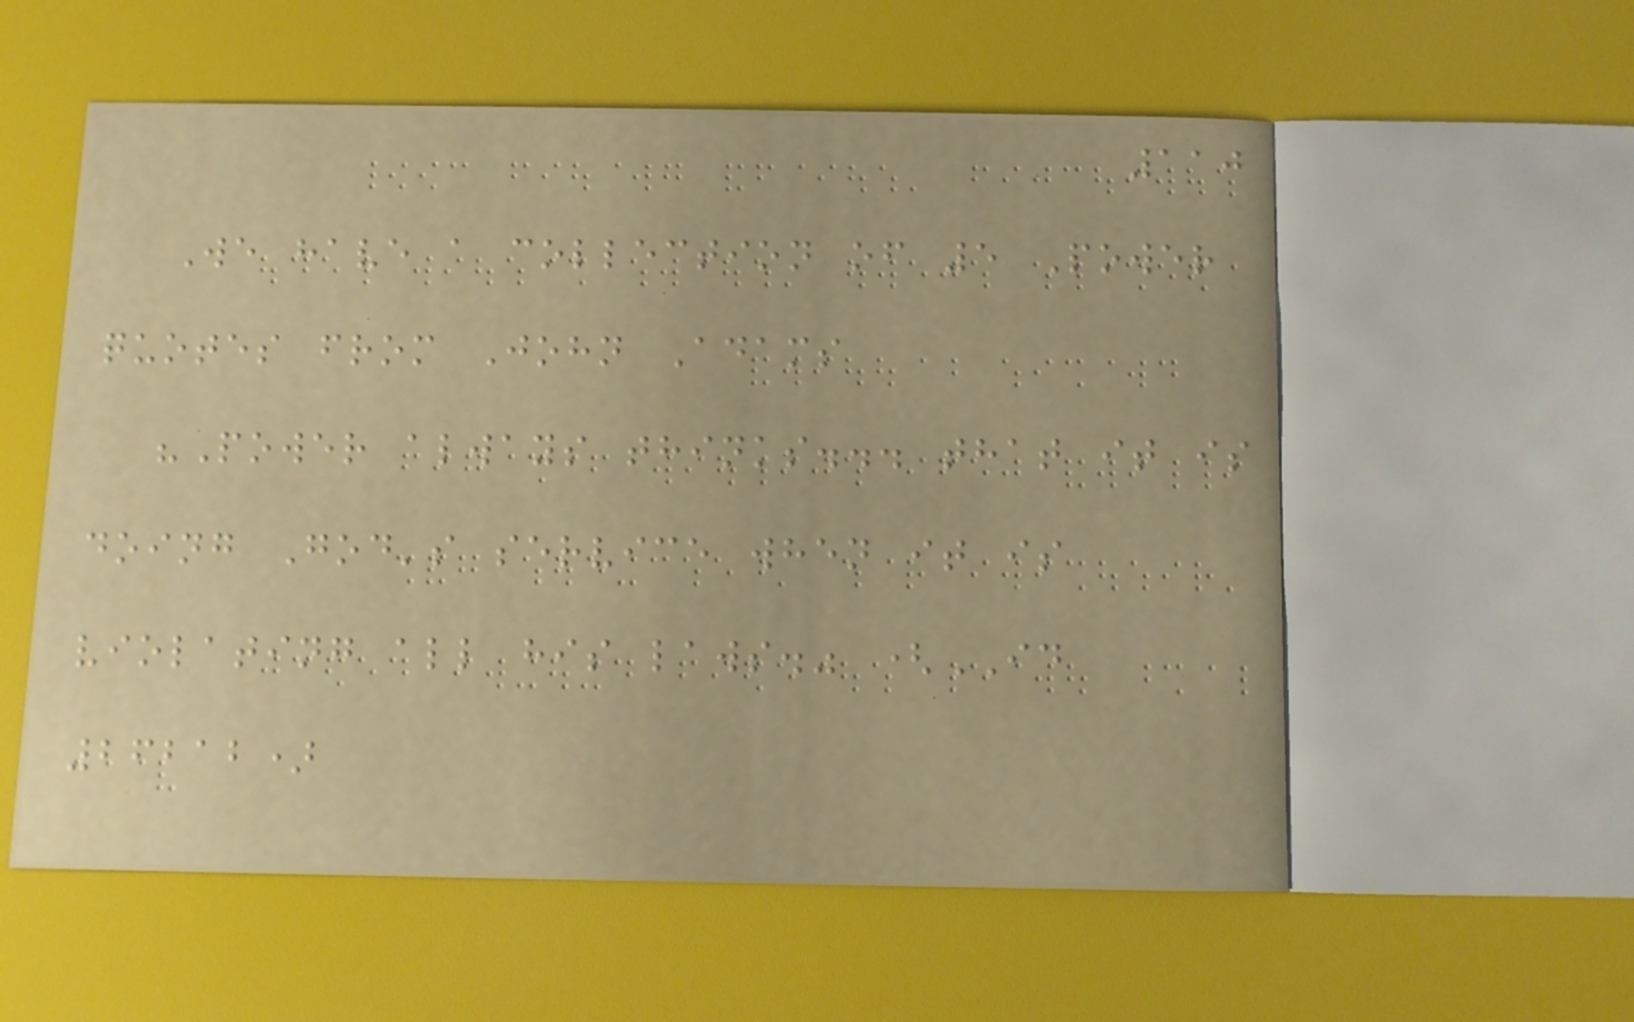110
We have a collection of 5 Power
quotes from John Adams
"Power always thinks... that it is
doing God's service when it is
violating all his laws." (ID
26212)
